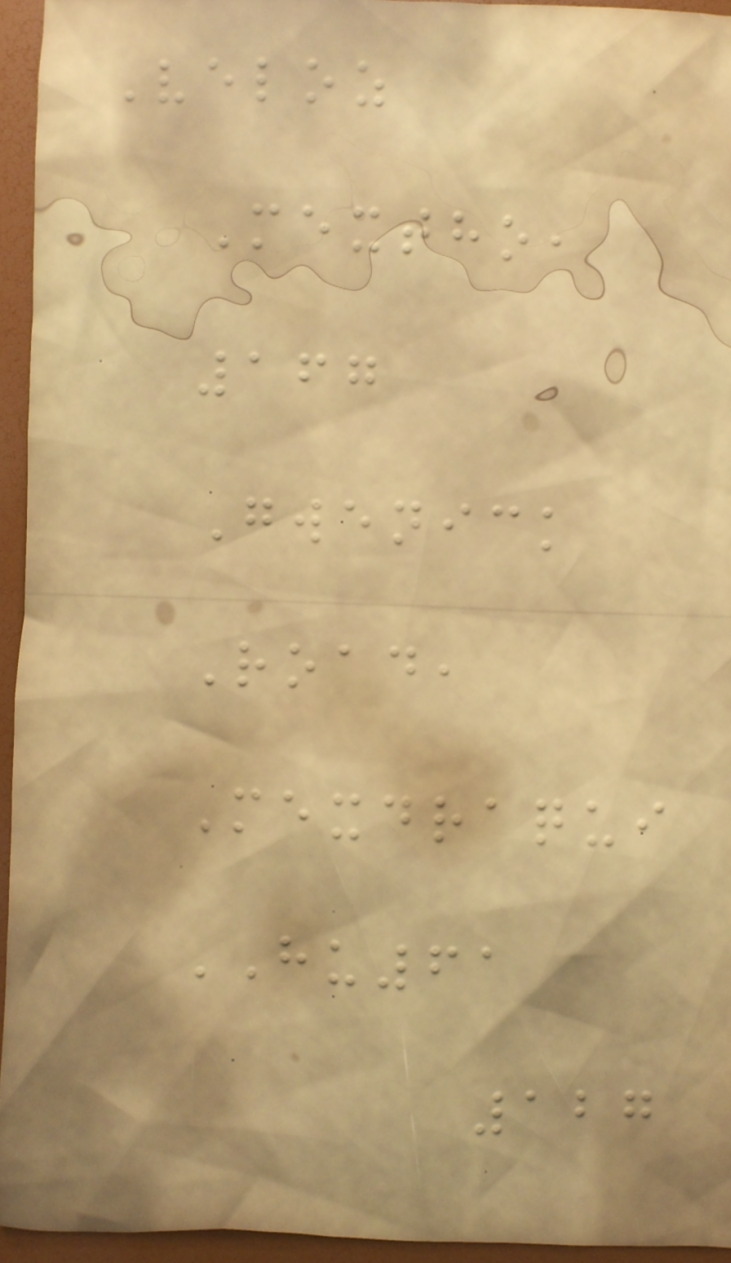Veloz
Mextho,
167
Gwenick
Road,
Mexdraqui
HU61
127
